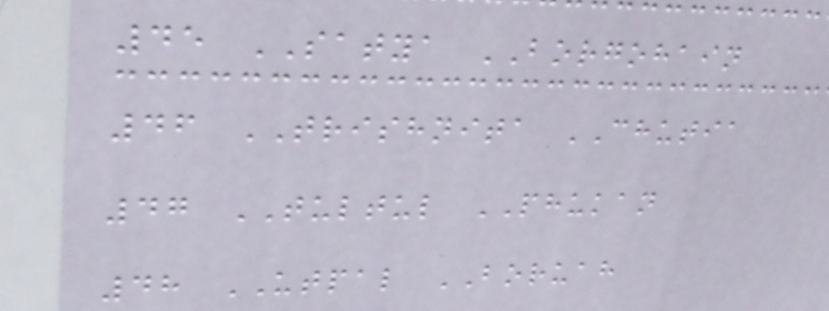45 SATYA BORGOHAIN
46 TRISHNITA CHUTIA
47 TULTUL PHUKAN
48 UTPAL BORUAH
